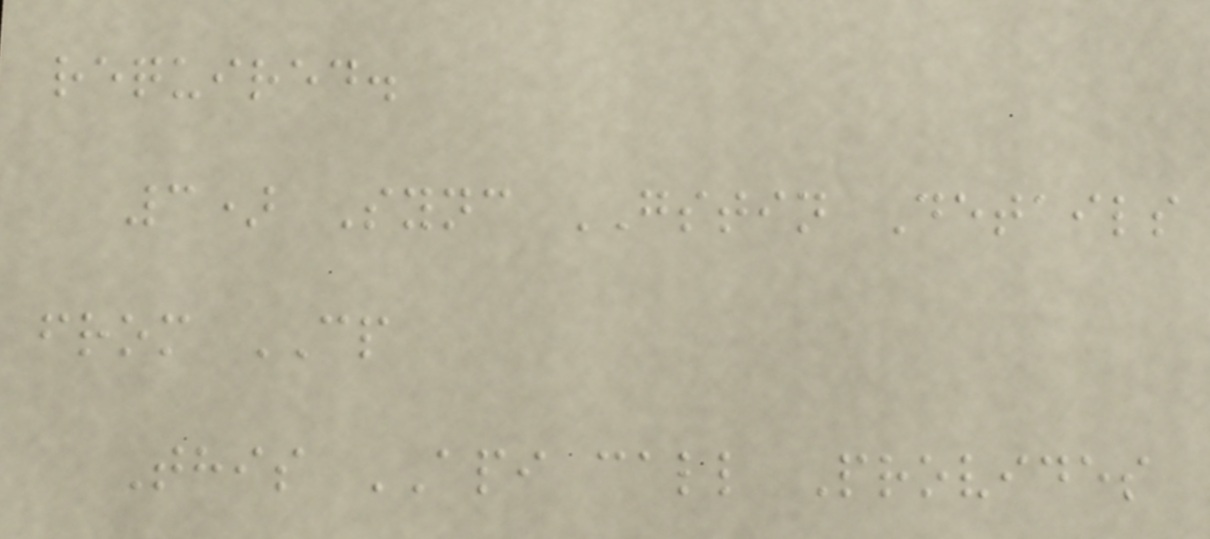required.
3) Sync GSTIN Details
from CP
This API call Provides
